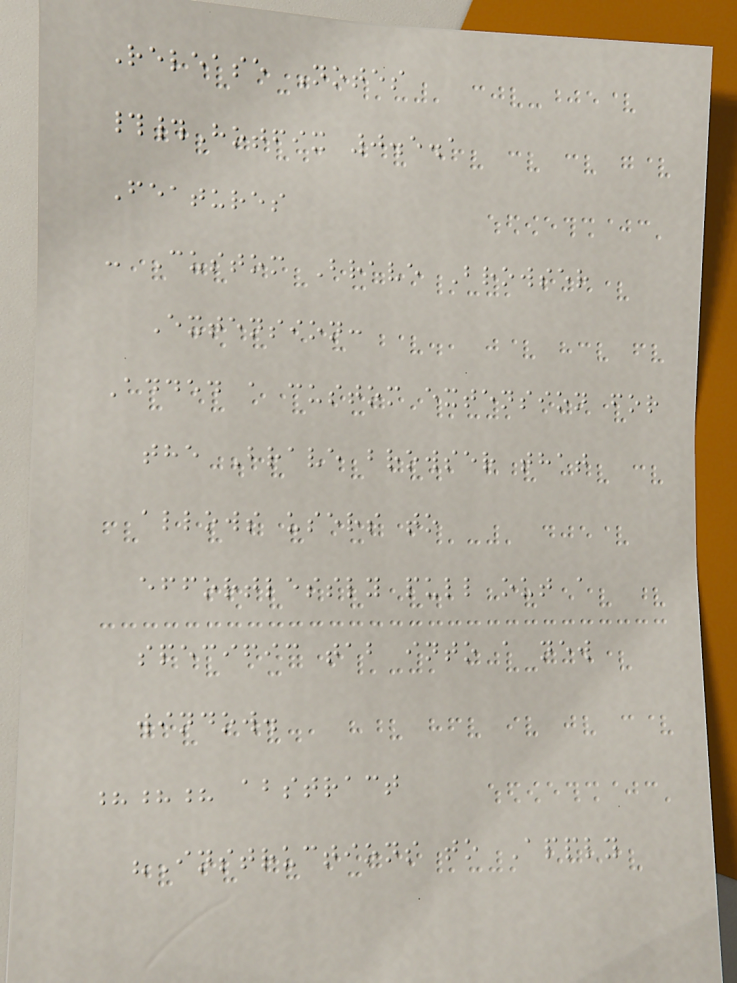Release Notes
##Hotfix 0.5.1
Features
- Custom Brave Browser
Extension:
Added a custom extension for
the Brave browser that
allows users to
effortlessly pull out a
specific tab into a new
window.
??? abstract
"Instructions to Apply
